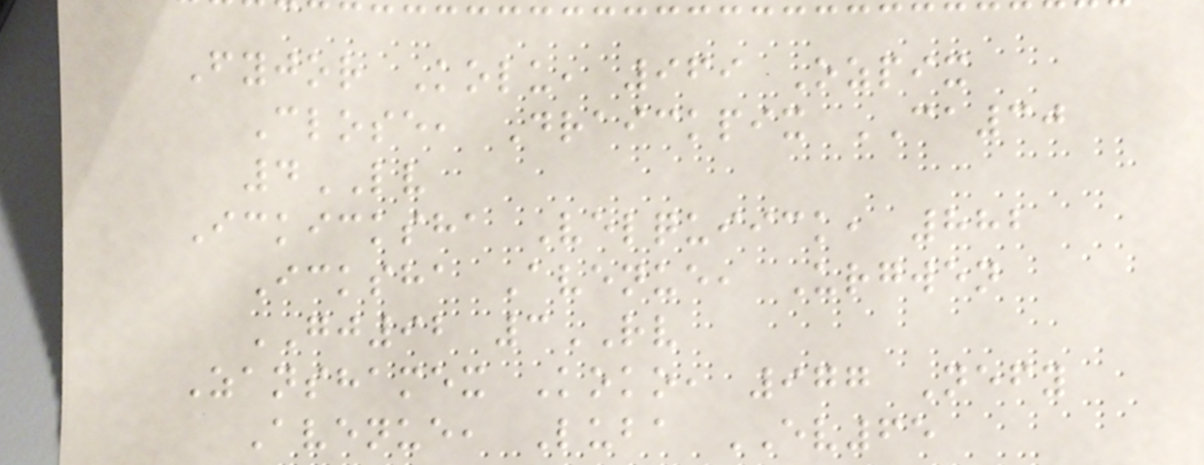Fyjor Kolu, 969 Ozpix
Close, Draickpix CA30
4LV
Ickicksha Velquiick, 882
Icksha Avenue, Urgwen
GJ92 3RV
Zanshamex Koko, 977 Nefy
Avenue, Luba EV65
